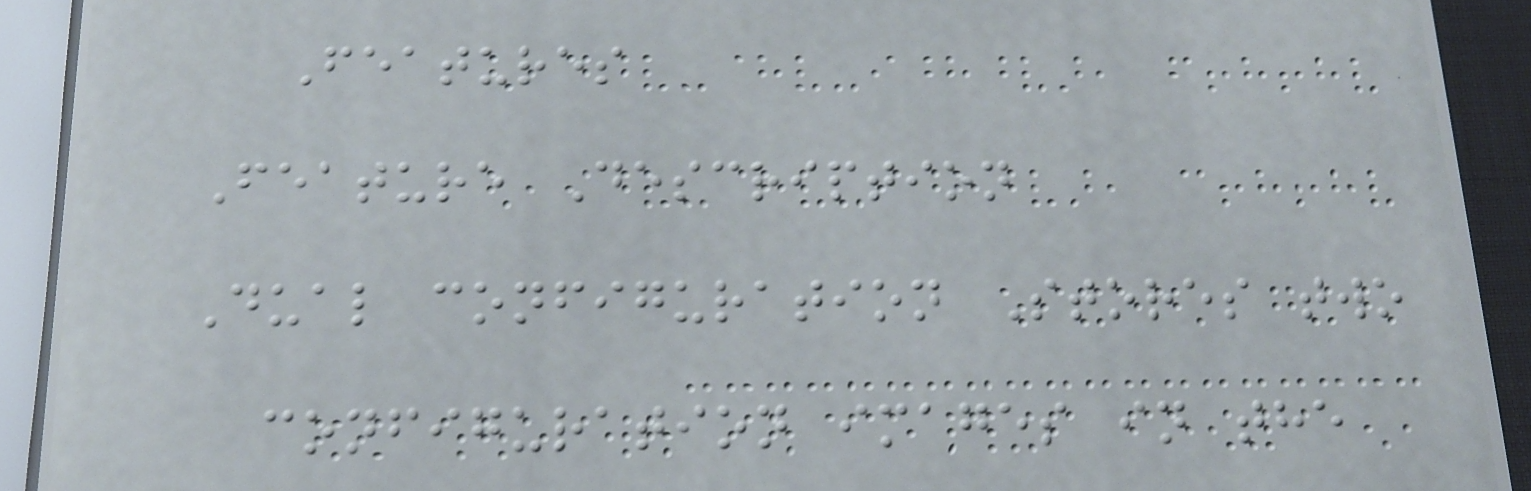Features
Feature Description
Dual configuration Stores two
configuration images in the
